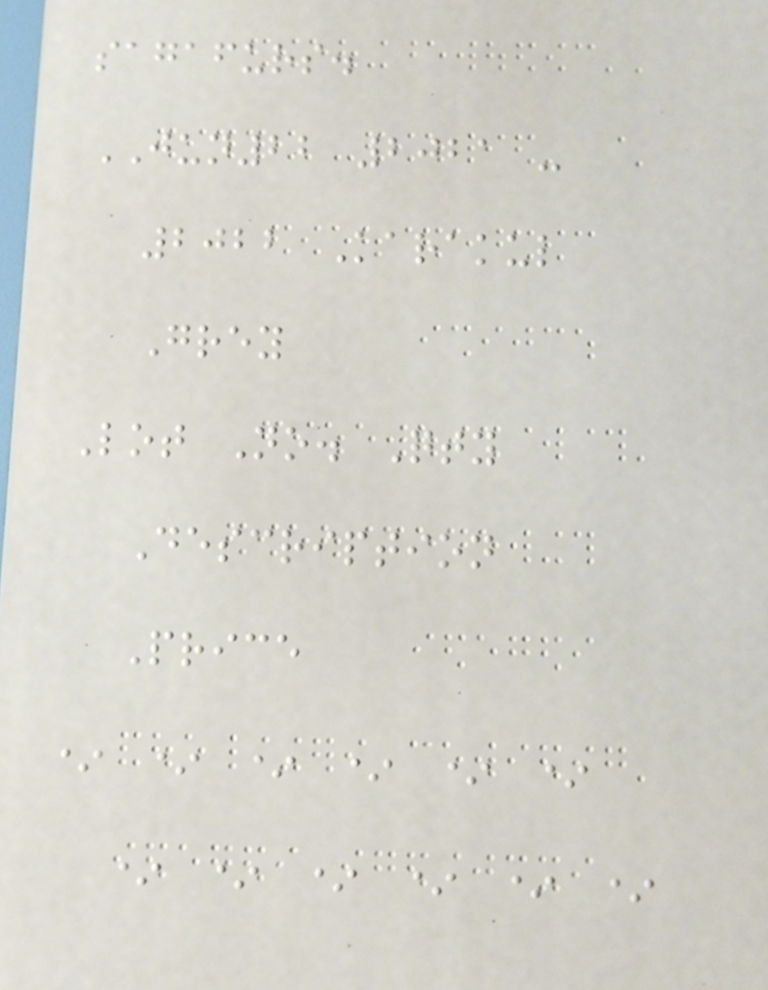sagafurs.
JUN22 2021 -
2022 Karakul
Grey
Lot No. Qty
Description
Price
* * * * * *
* * * * * *
